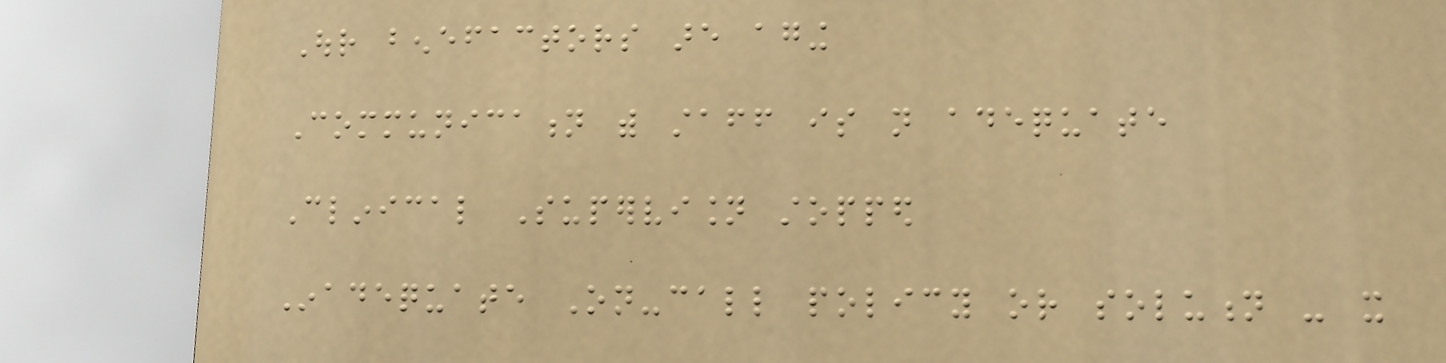Our benefactors are aging
Communication with staff is not adequate
Clinical Supervision stopped
Inadequate On-call policy or solution - it
